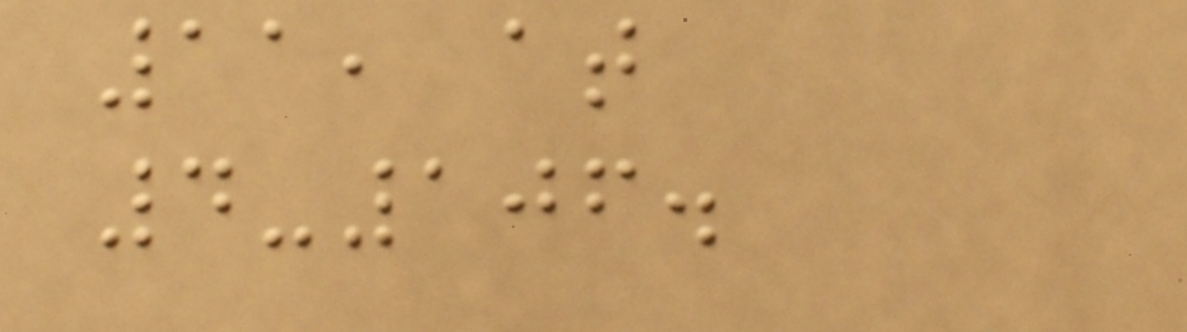11, at
4-106.
